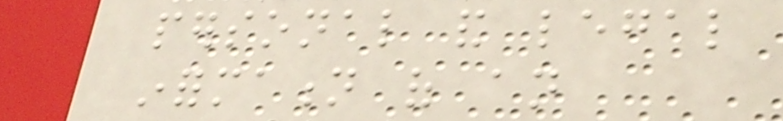personal and legal
information of an
